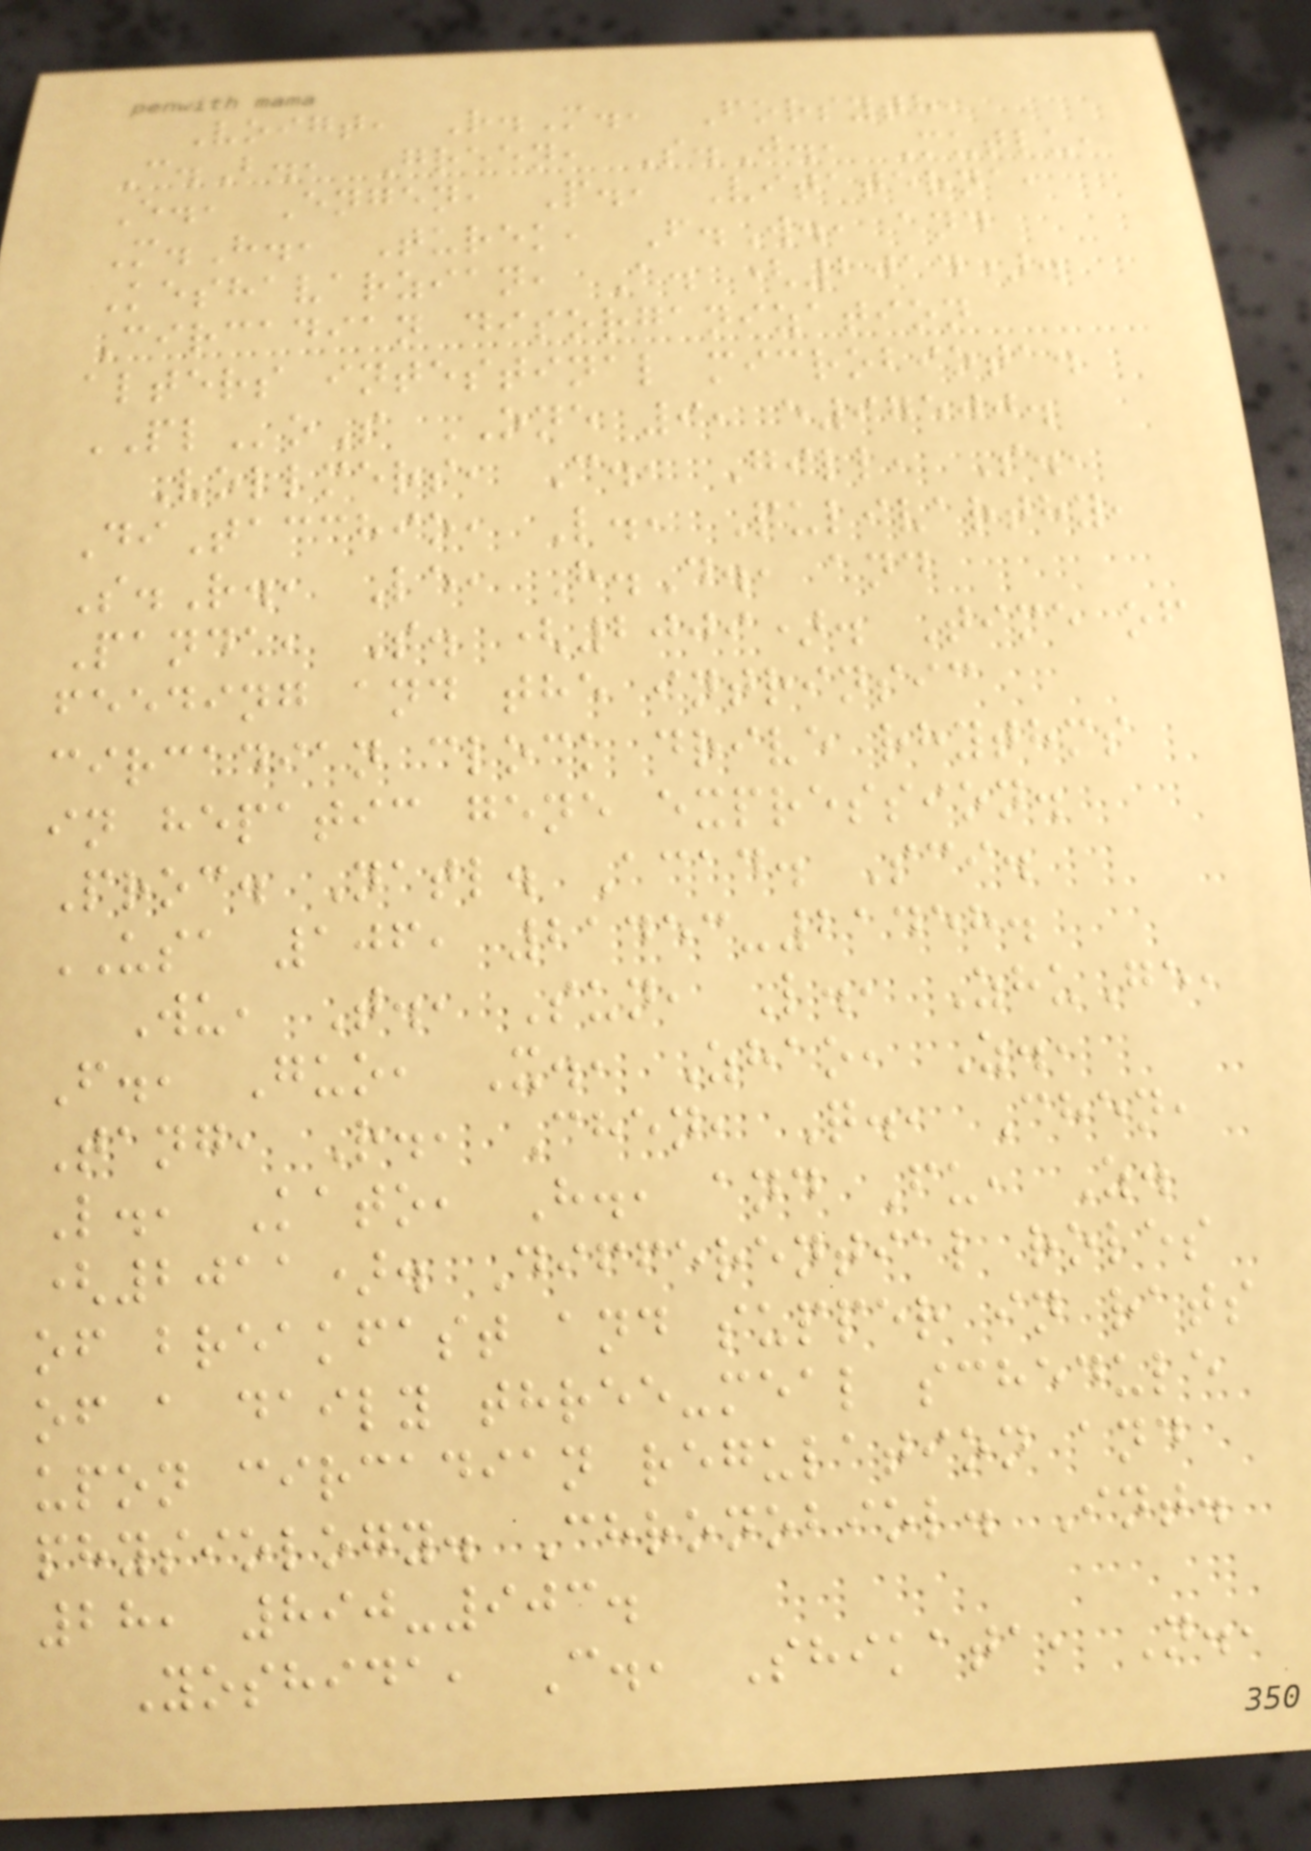Voigt, R.M., Forsyth,
C.B., Green, S.J., Mutlu,
E., Engen, P., Vitaterna,
M.H., Turek, F.W., and
Keshavarzian, A. (2014).
Circadian disorganization
alters intestinal microbiota.
PLoS ONE 9, e97500.
Vollmers, C., Gill, S.,
DiTacchio, L., Pulivarthy,
S.R., Le, H.D., and
Panda, S. (2009). Time of
feeding and the intrinsic
circadian clock drive rhythms
in hepatic gene expression.
Proc. Natl. Acad. Sci.
USA 106, 21453-21458.
Wu, T., Sun, L., ZhuGe,
F., Guo, X., Zhao, Z.,
Tang, R., Chen, Q., Chen,
L., Kato, H., and Fu, Z.
(2011). Differential roles
of breakfast and supper in rats
of a daily three-meal schedule
upon circadian regulation and
physiology. Chronobiol. Int.
28, 890-903.
Yoshida, C., Shikata, N.,
